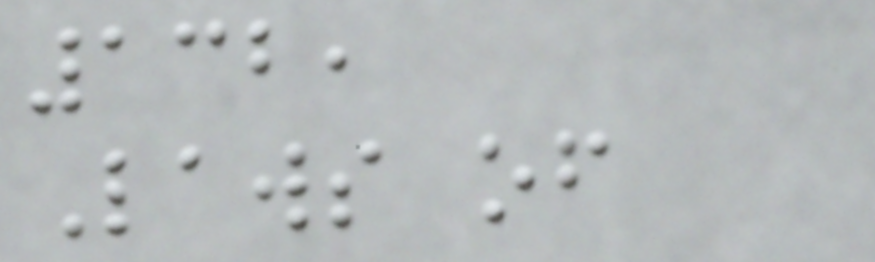132,
Laws of
